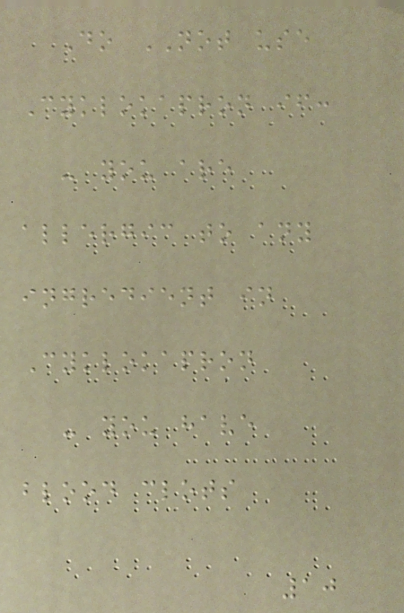Do NOT use
Cyklokapron if:
- you are
allergic to any
ingredient in
Cyklokapron
- you have
blood clots
10
